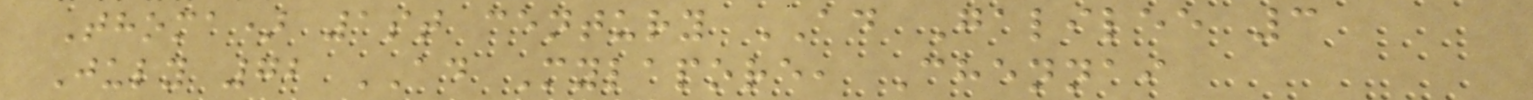Thoma) 1st century AD Galilee 3
July 72 AD Mylapore, Chennai
